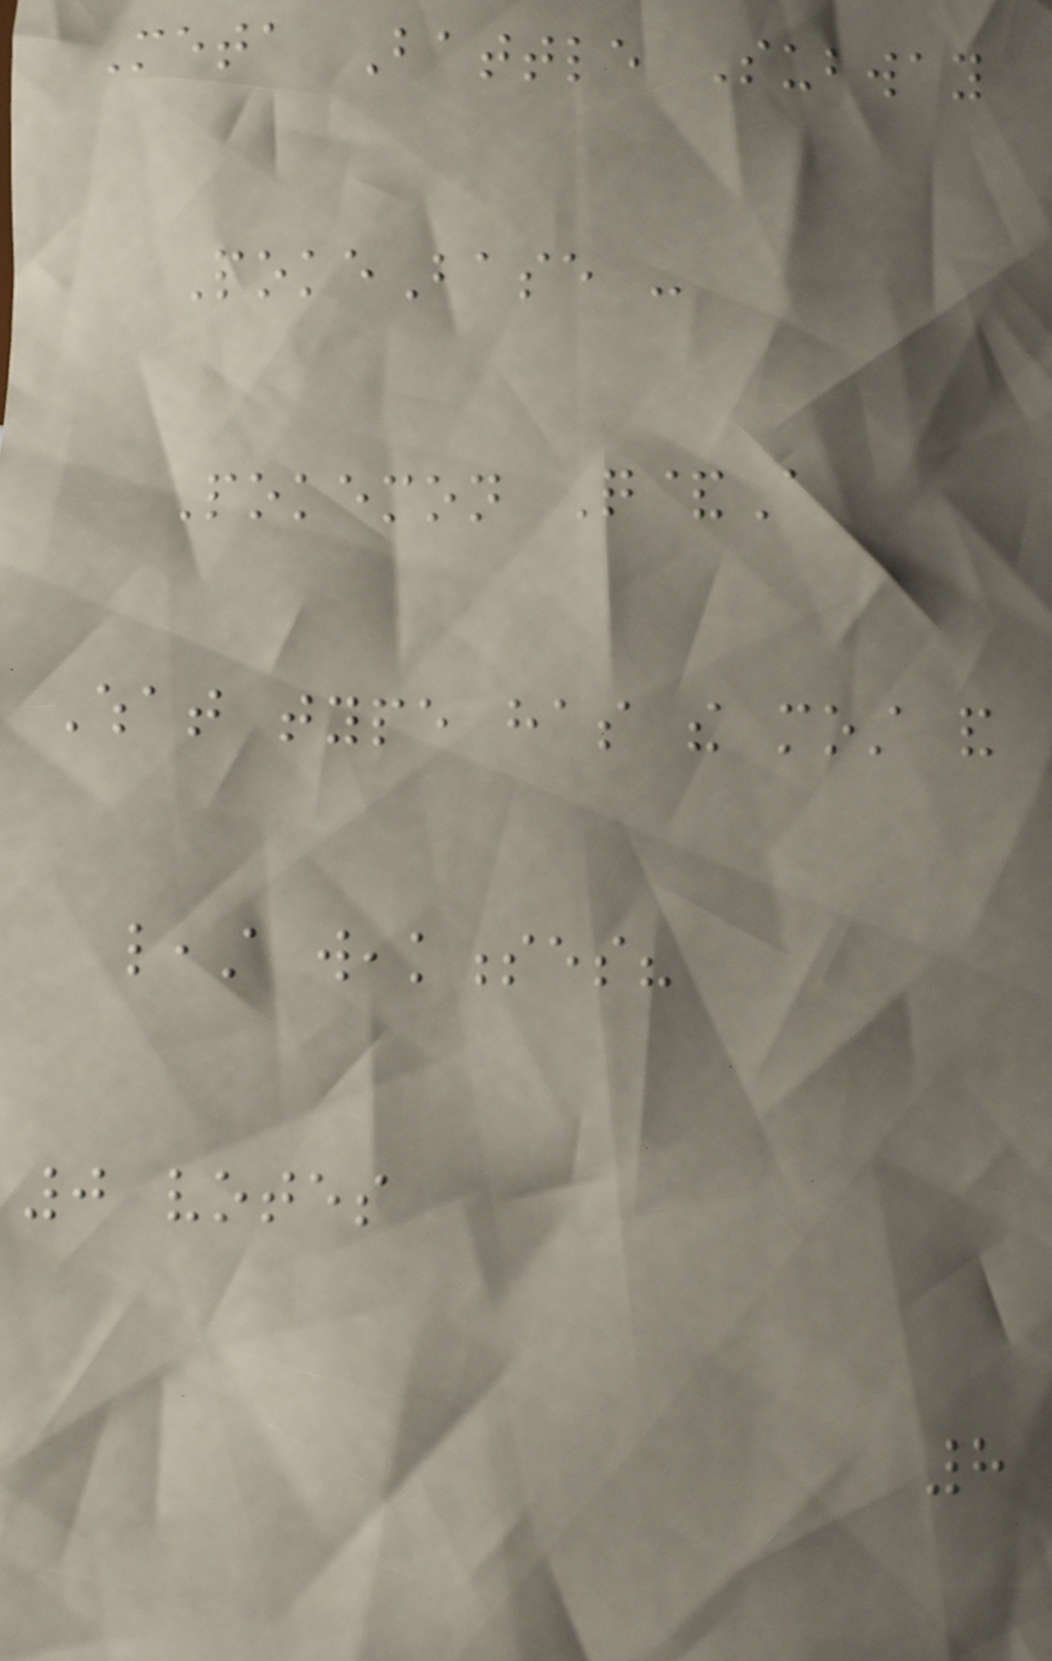Meta Battle Subway
PokeBase -
Pokemon Q&A
What type has the most and
least weaknesses?
0 votes
8
